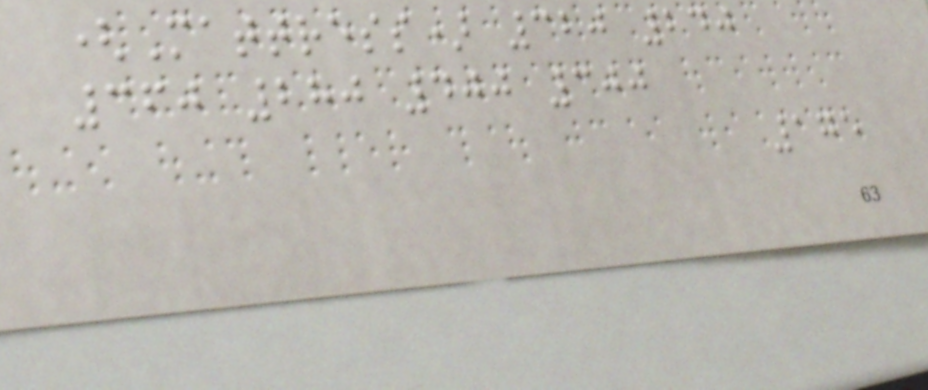(Mattress) 320 240
360 280 400 300
175
